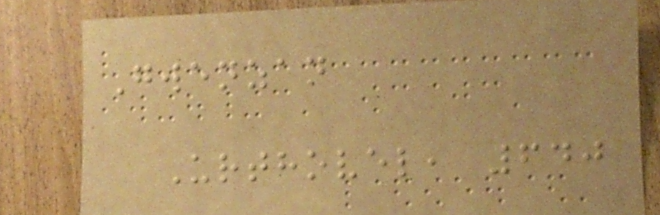Gwenzan
Urthovel, 640
